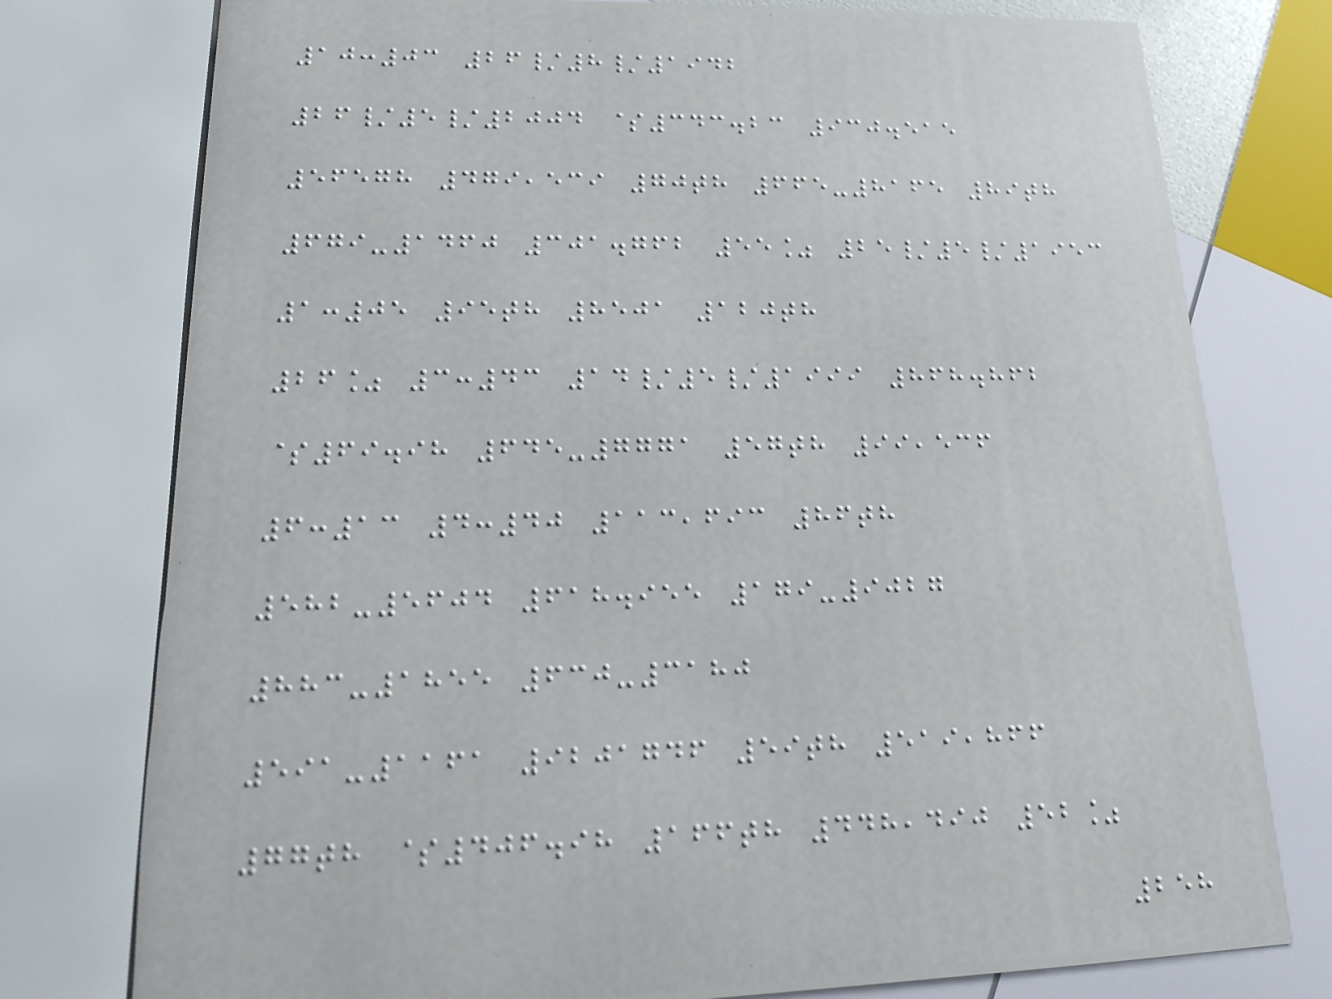10:03 26/8/1942
26/5/2004 $343.23 930.515
56578 479,539 70th 665-8165 89th
679-1460 301.762 55% 25/5/1953
1:05 95th 8501 120th
26% 3:43 14/5/1999 868.862
$69.98 645-7771 57th 99,536
6:13 4:40 113,693 86th
582-5604 618.955 179-9027
883-1855 630-3180
591-1161 9201746 59th 519,866
77th $406.98 166th 448,490 52%
258
